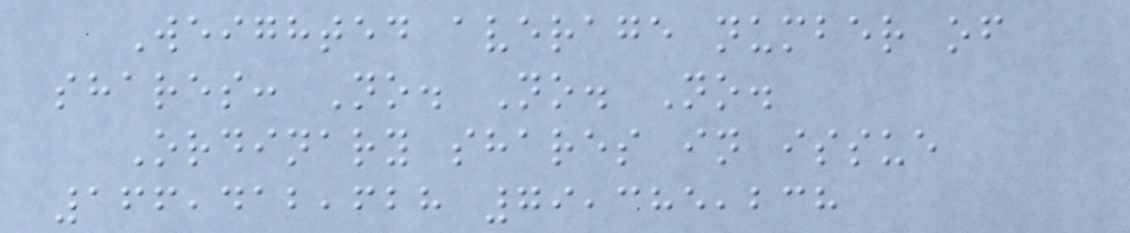Weighted average number of
shares: No. No. No.
Ordinary shares in issue
166,412,628 79,385,238
